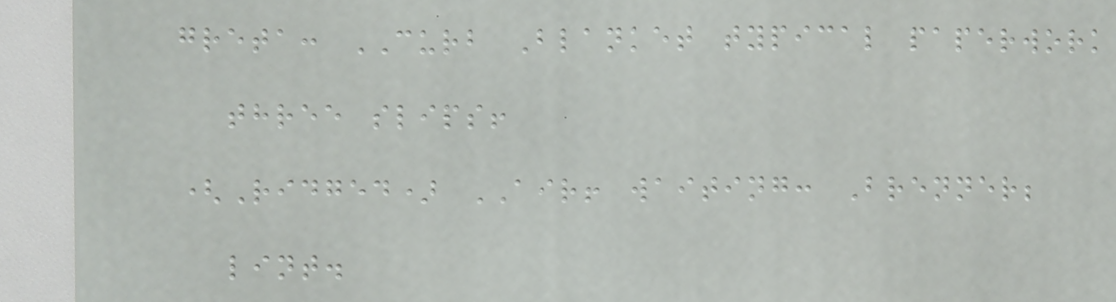greta: CURB Blanket typical paperwork
three slips!
(Ridged) AIR! waiting: Brenner;
lint.
